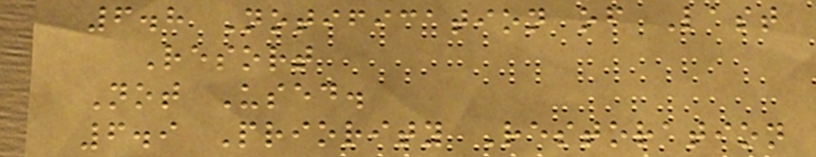6.8 Notification of Last
Resort
Not Used.
6.9 Priority Restoration
